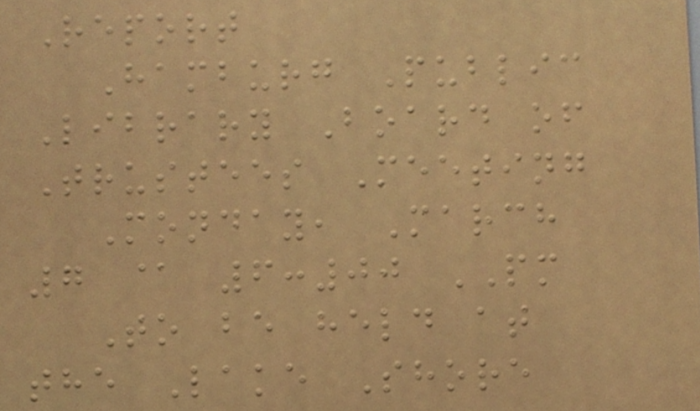Report
Hamburg Public
Library Board of
Trustees Meeting
Monday, March
7 @ 6:00 PM
To be held at
the Lake Shore
